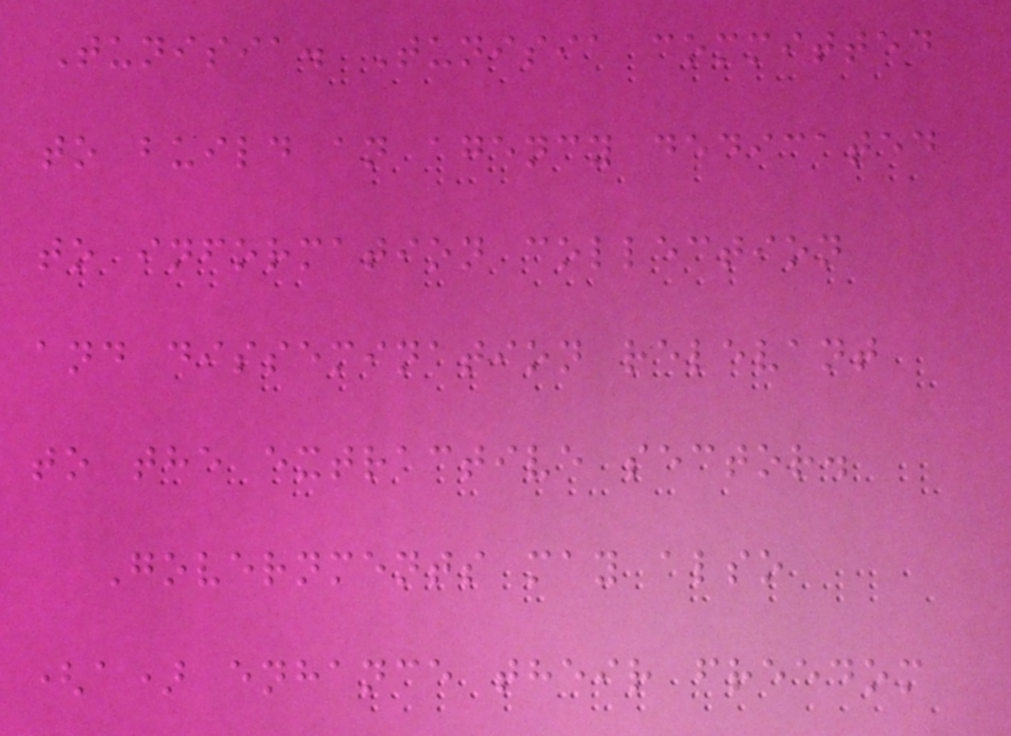Tunisia. Tunisia committed
to build an agency dedicated
to information collection
and dissemination relevant
to the extractive sector.
Governments may also
(a) enhance their freedom
